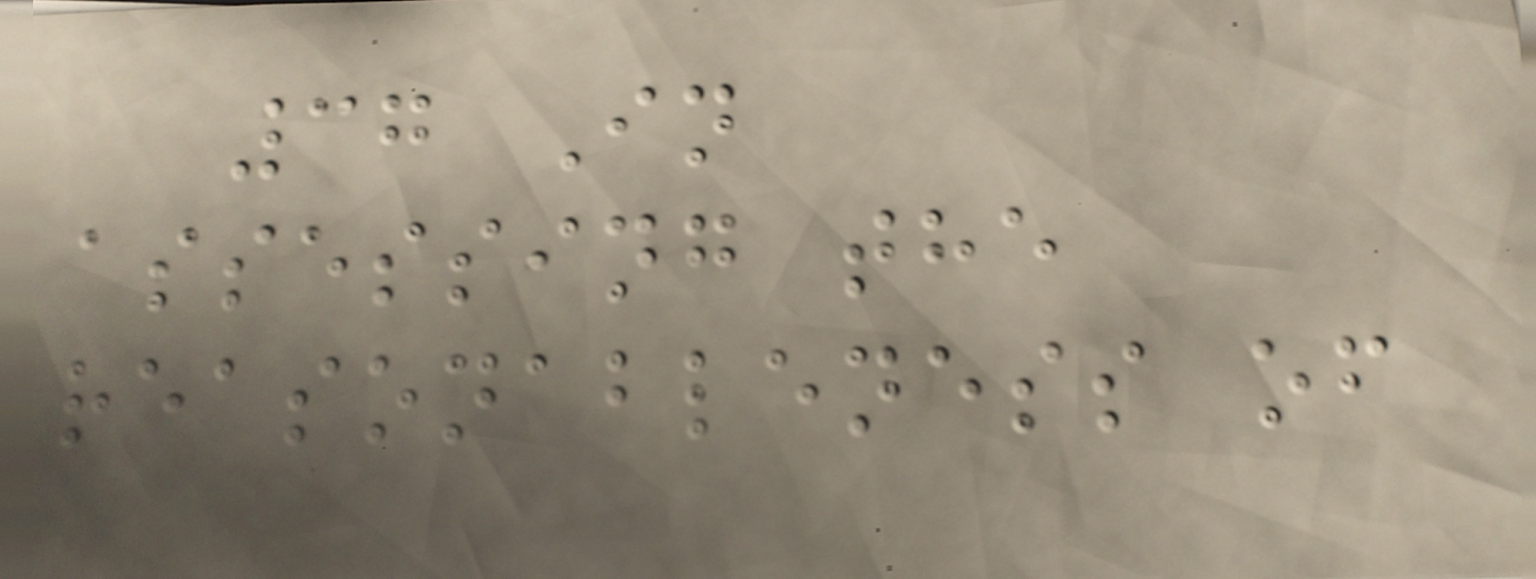37 In
assessing the
reasonableness of
